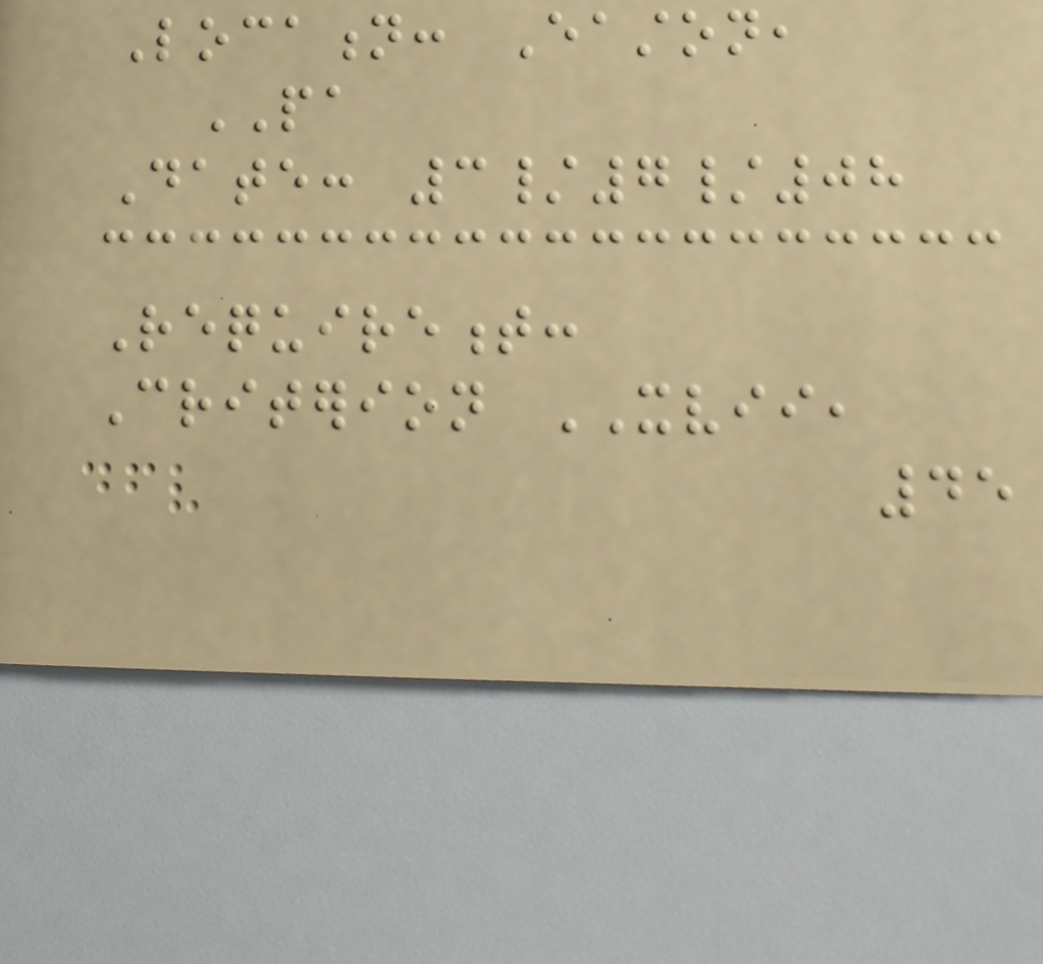Location: Easton,
PA
Date: 3/7/08
Requirement:
Criterion XVII,
45
